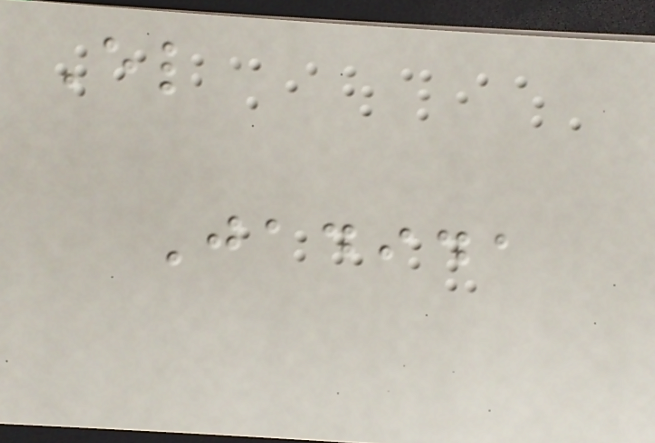El
Jadida
